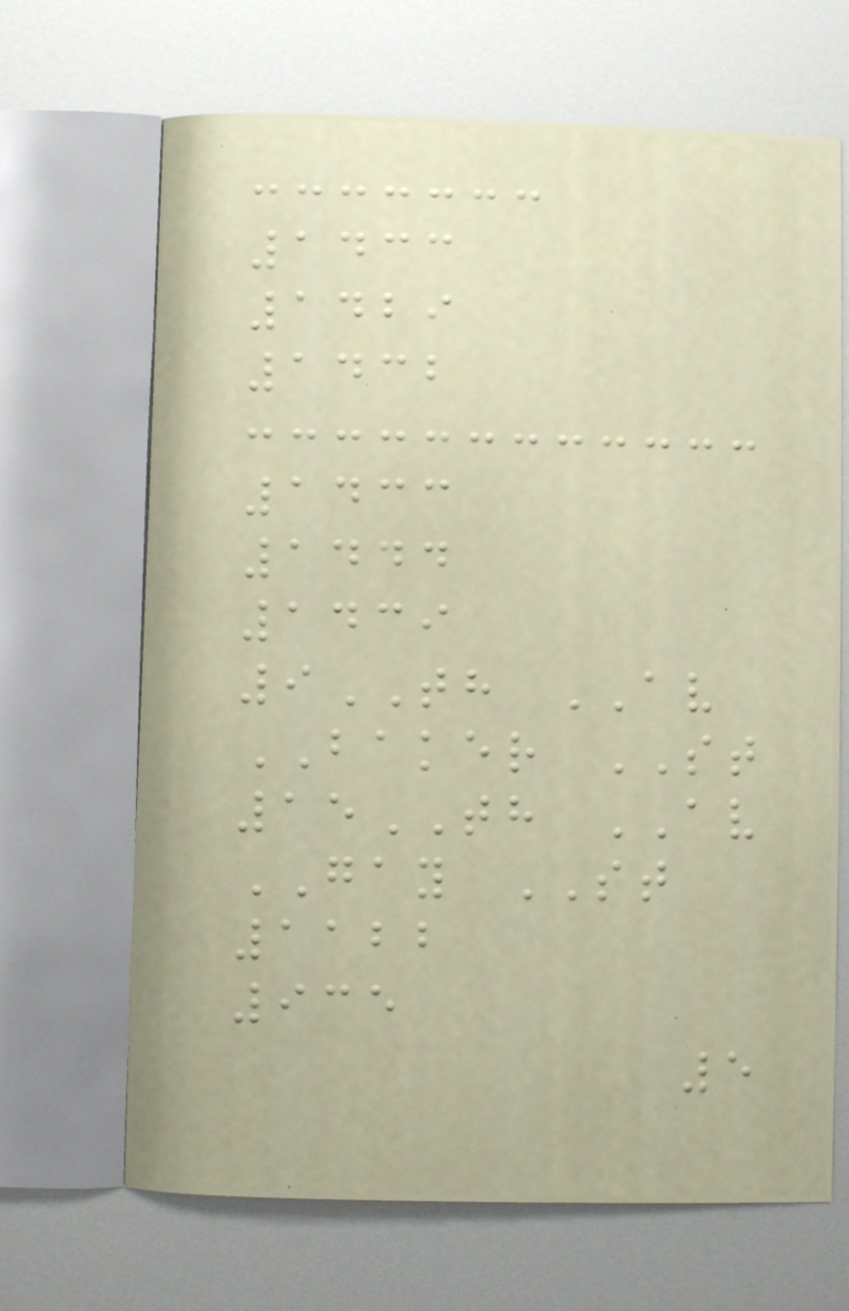1433
1429
1432
1433
1444
1439
9TH AV
BAKER ST
15TH AV
GAY ST
1122
935
5
